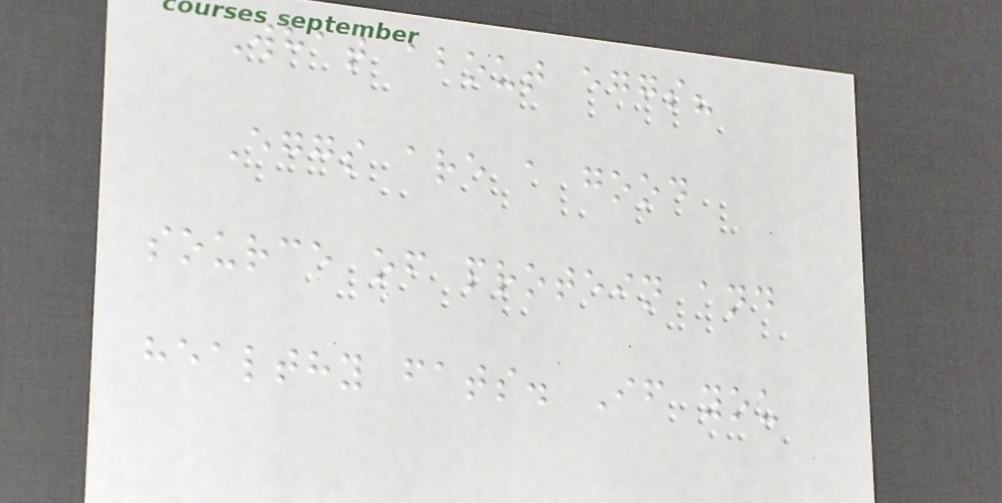What about eggs?
Eggs are a good
source of protein and
healthy fats. If you
